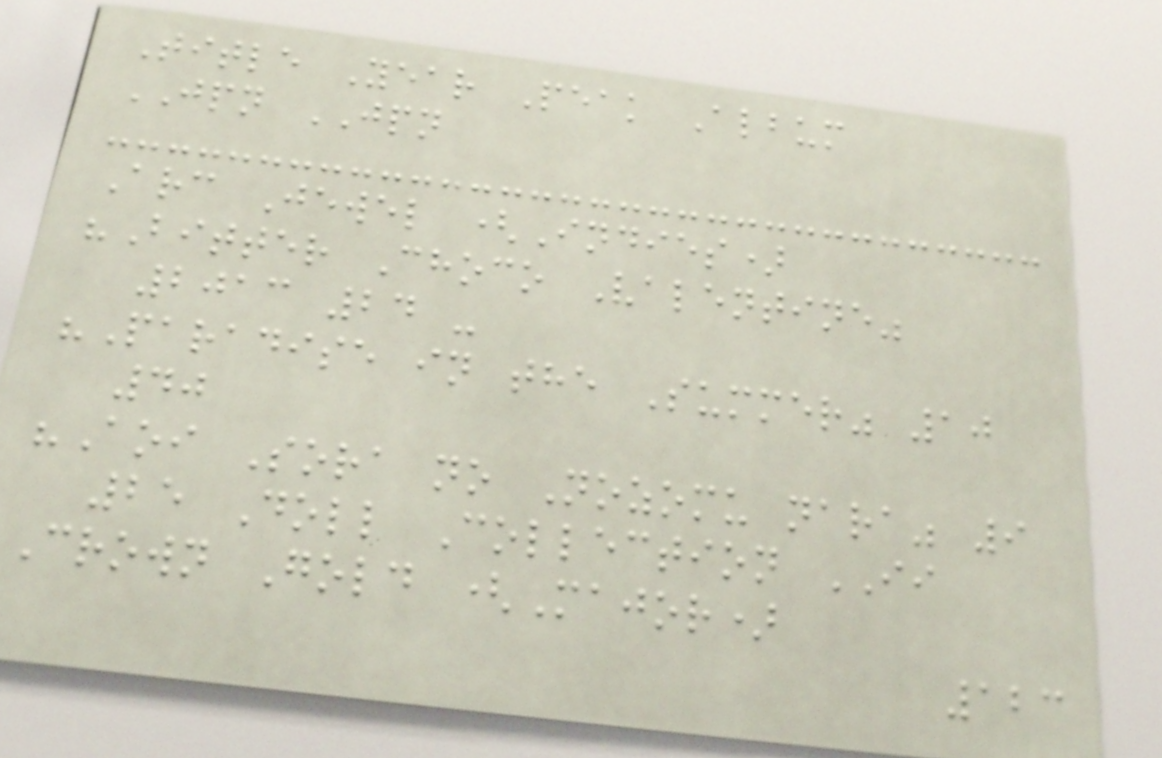Title Year Peak Album
JPN JPN
Arc Jewel (Indies)
"Bitter Choco Valentine"
2013 24 -
"Paradise in the Summer" 10
40
"Aoi Sora no Nozomu nara" 9
25 Doll Collection II
Crown Gold (Major)
123
